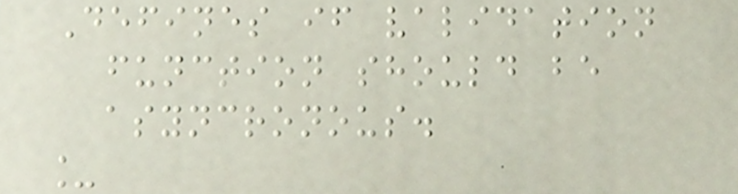Defines if validation
function should be
asyncronous.
_
